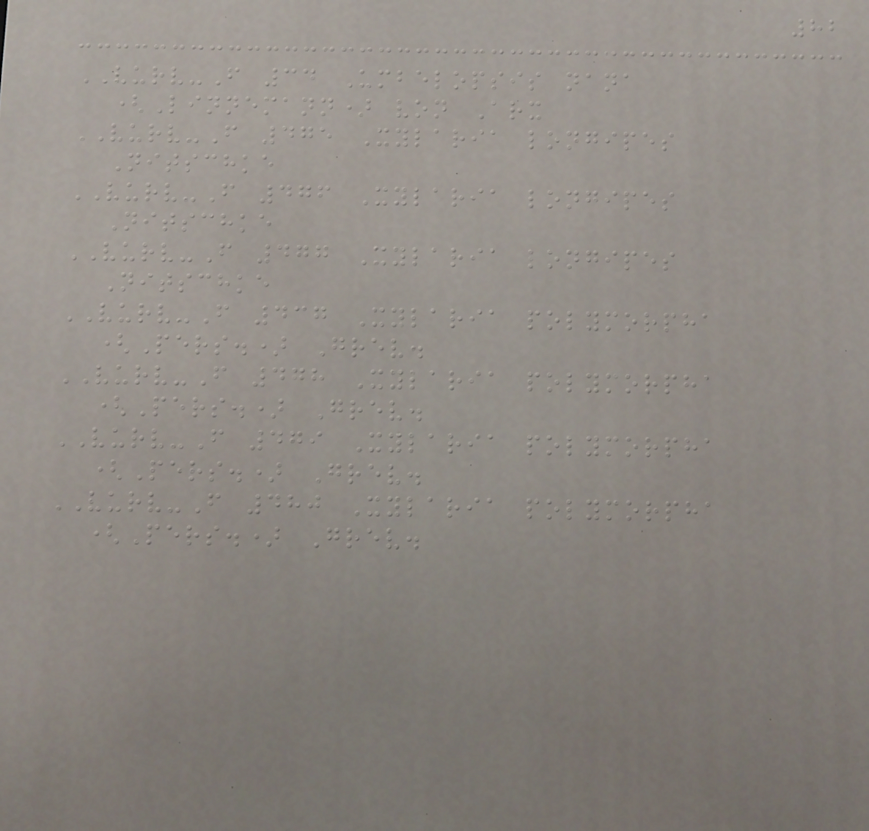82
VURV-F 34 Umbelopsis nana
(Linnemann) von Arx
VURV-F 475 Xylaria longipes
Nitschke
VURV-F 476 Xylaria longipes
Nitschke
VURV-F 477 Xylaria longipes
Nitschke
VURV-F 437 Xylaria polymorpha
(Pers.) Grev.
VURV-F 478 Xylaria polymorpha
(Pers.) Grev.
VURV-F 479 Xylaria polymorpha
(Pers.) Grev.
VURV-F 480 Xylaria polymorpha
(Pers.) Grev.
